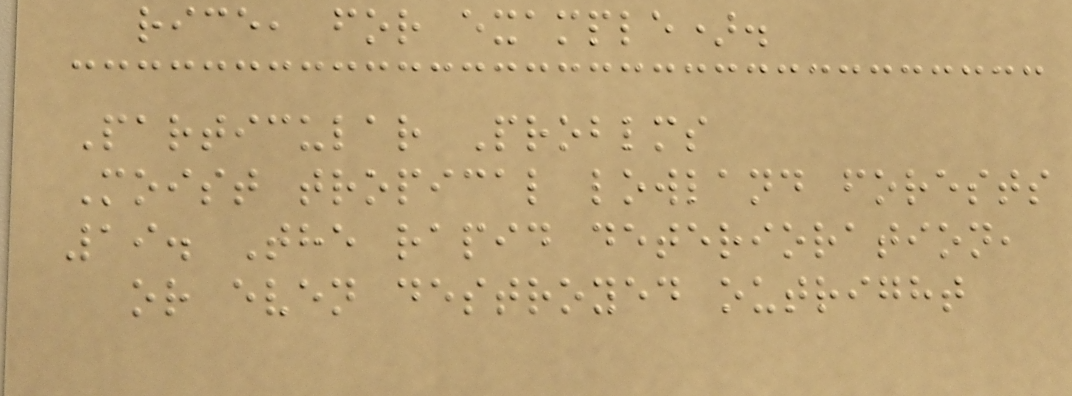rice, for example).
Particular Problms
Moist tropical lowland forests
19. The rapid deterioration,
or even destroyed outright
